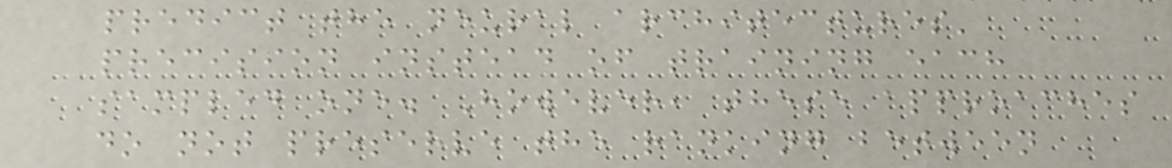predict the neural architectures'
precision instead of training each
sampled one. However, these approaches
do not preserve the ranking between
